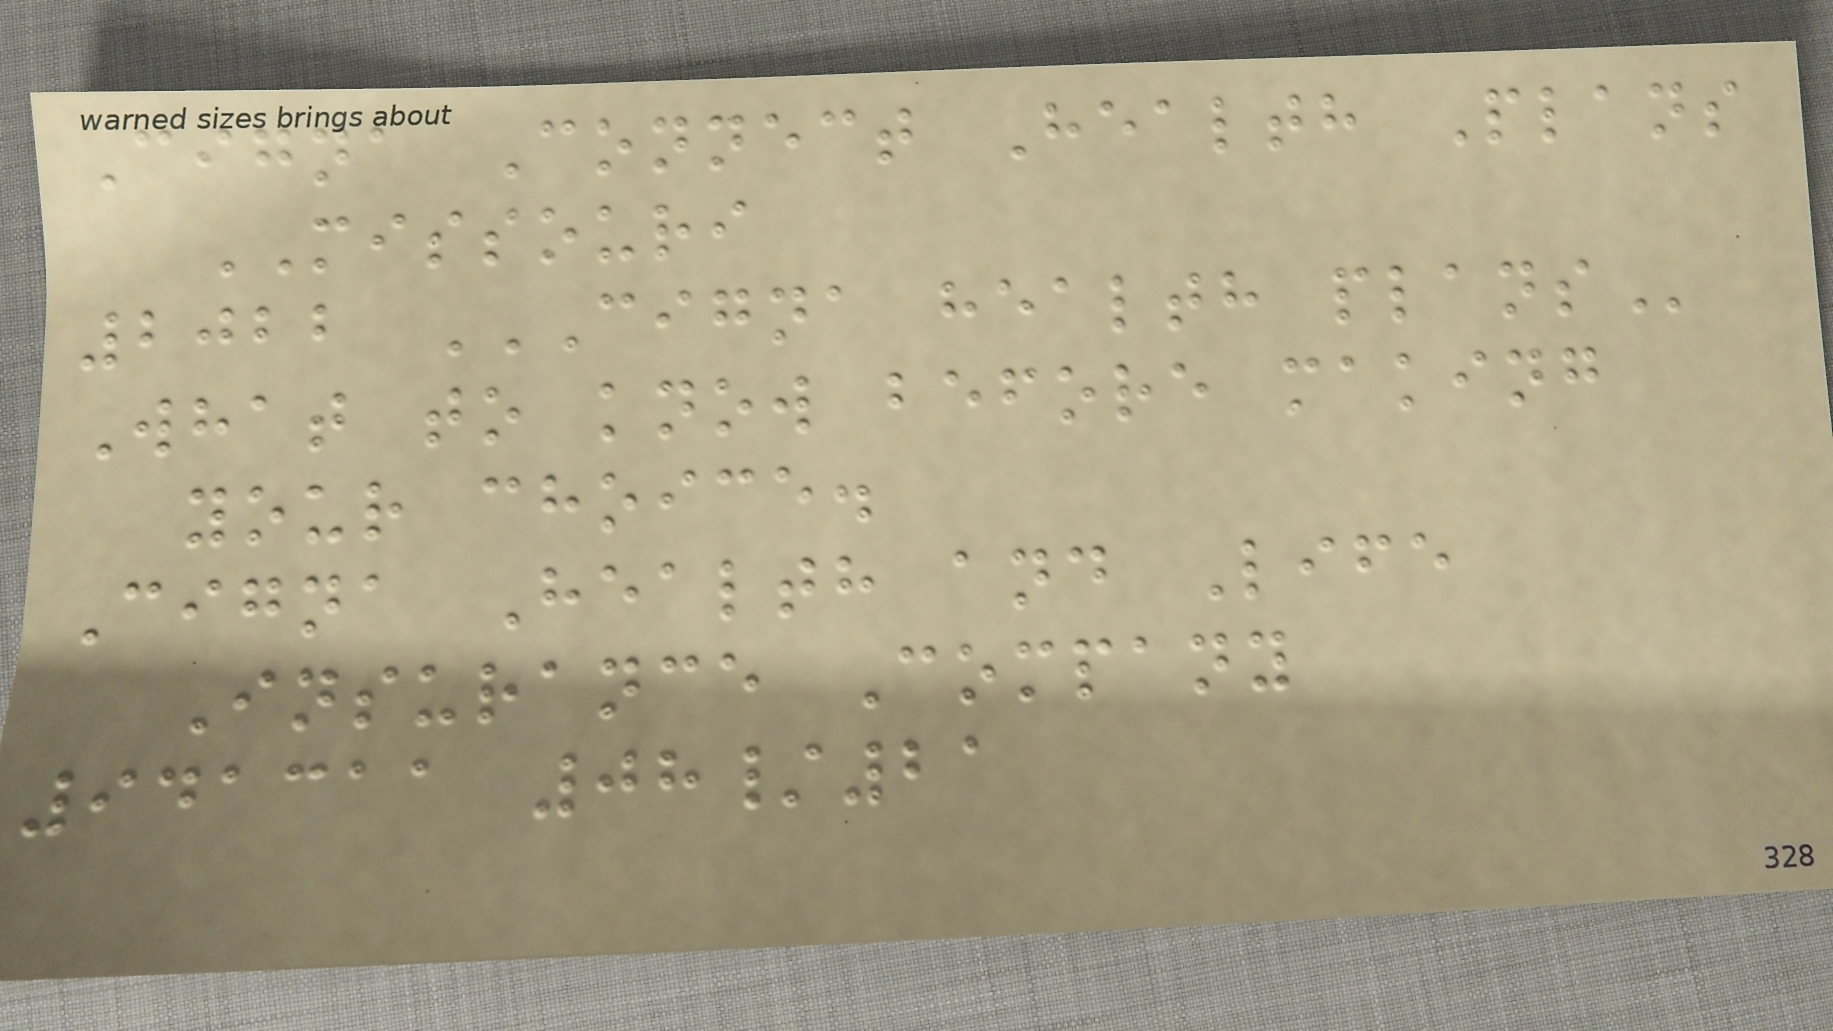Cigna Connect Health Plans
MISSOURI
2022 CIGNA HEALTH PLANS
What to know before making
your choice.
Cigna Health and Life
Insurance Company
941311 08/21
